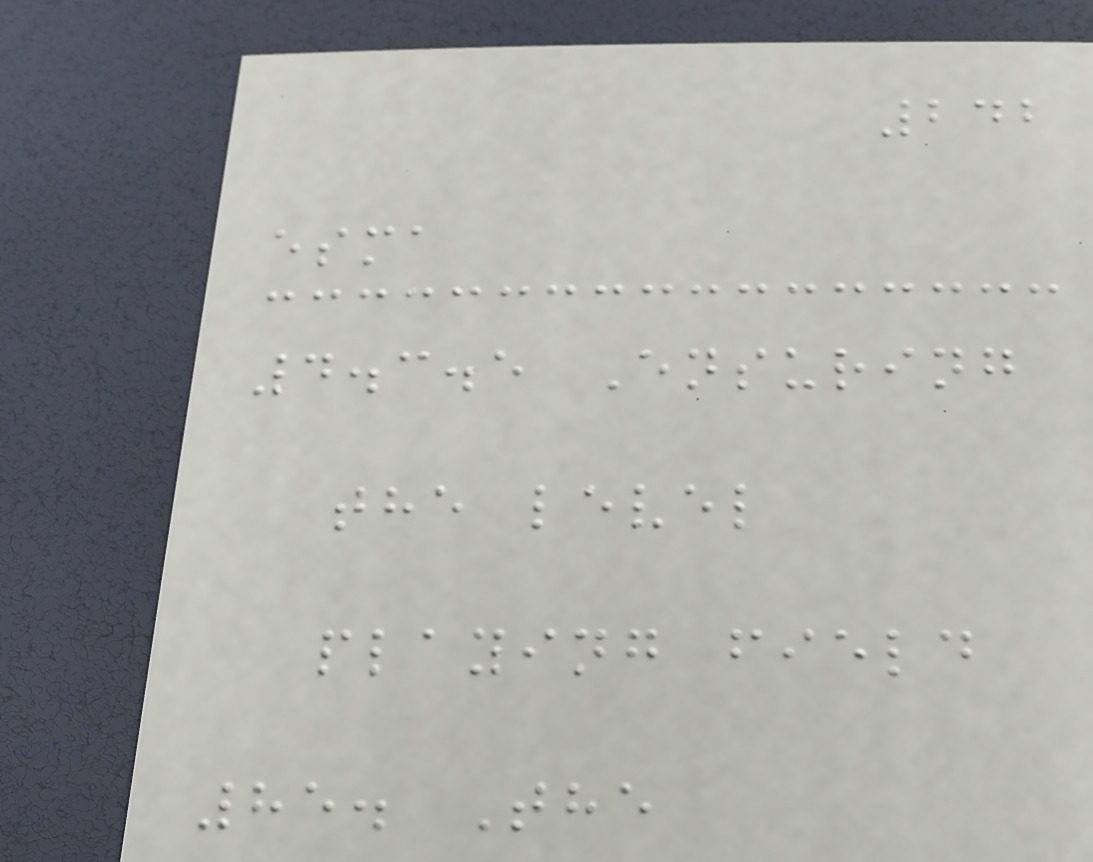242
esma
4.3.5 Ensuring
the level
playing field
85. The
